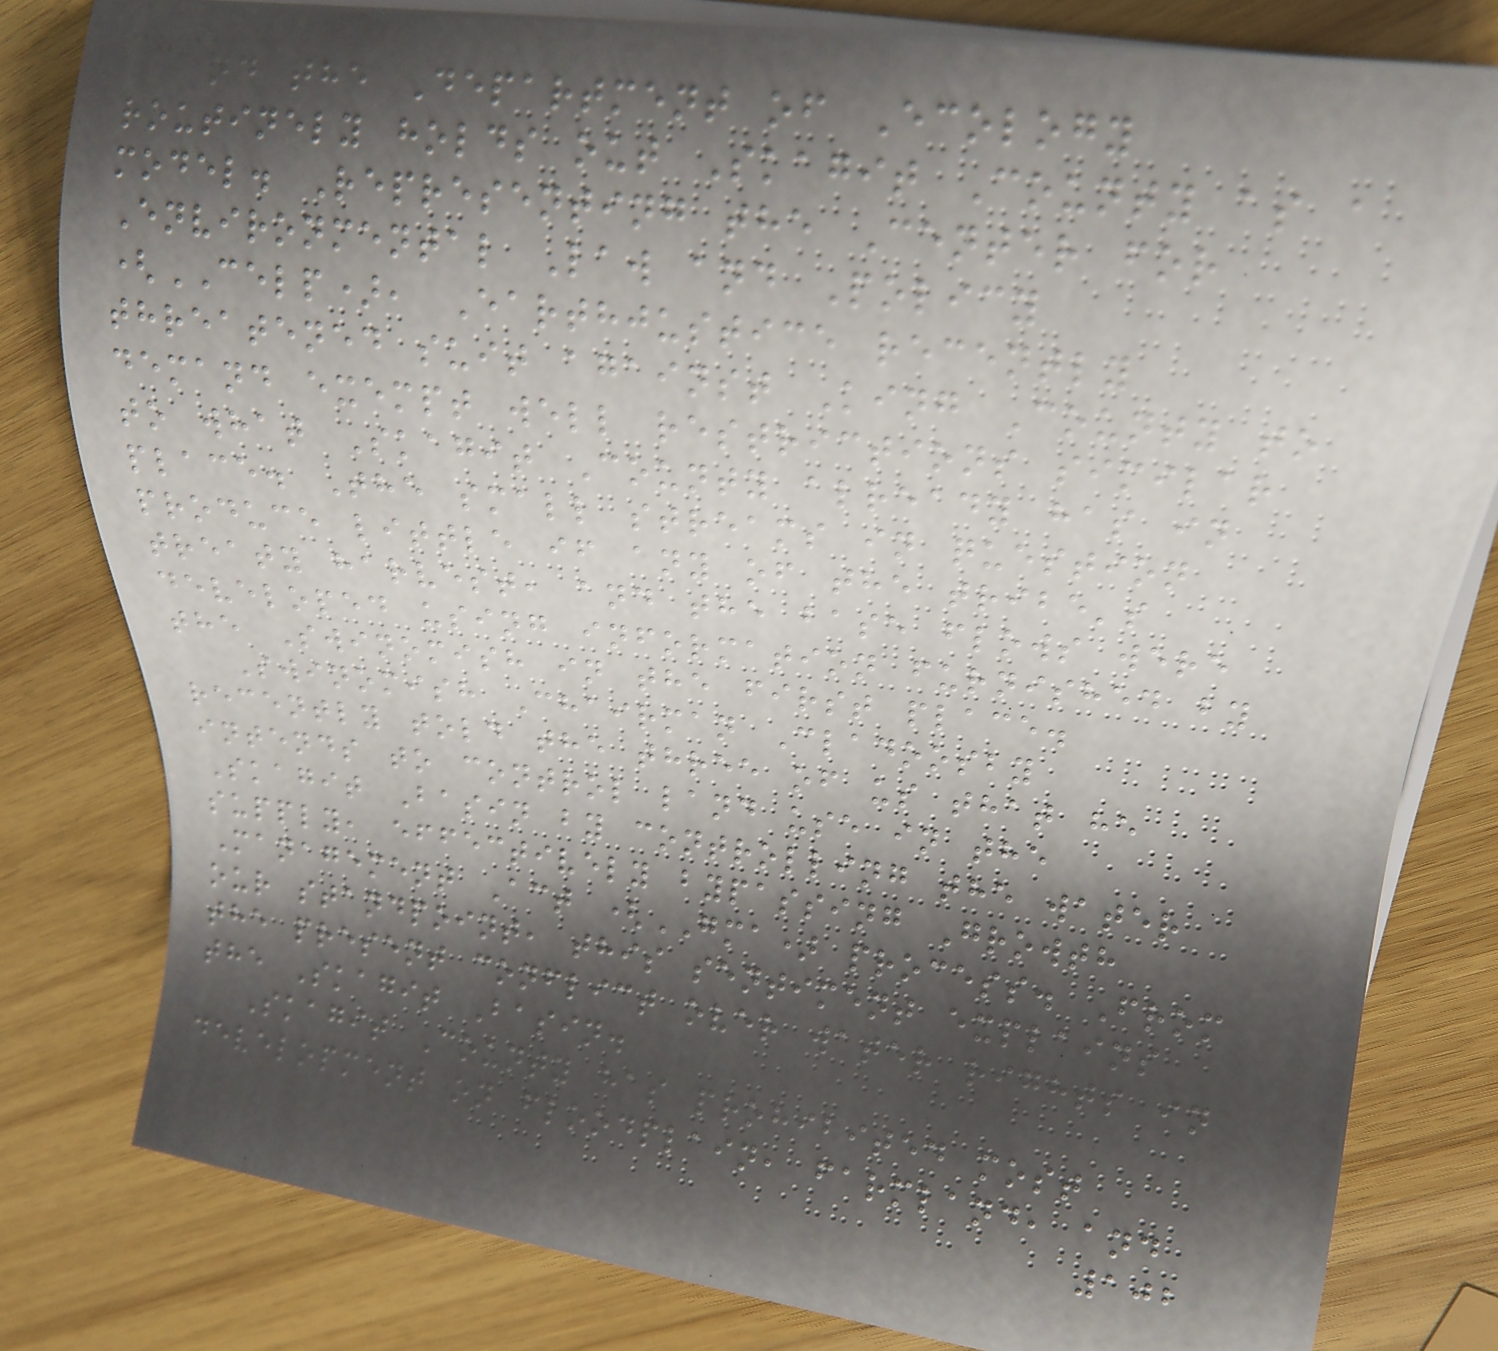and the Department of Ecology
routinely holds out Skagit County as a
model. Representing the Center for
Environmental Law and Policy
(CELP), Earthjustice recently
threatened suit against King County to
demand exempt well restrictions similar
to what Skagit County already has in
place. The small streams in question
produce little if any of the tribe's
treaty harvest, and the base flows were
developed using information furnished by
the Swinomish in the first place.
Swinomish Chairman Cladoosby
recently told the three of us that he
intends to control land use in the
Skagit Basin by controlling the water
supply, effectively bypassing Growth
Management Act (GMA) process. From
our standpoint, this sentiment explains
the present conflict over water rights in
the Skagit Basin.
Skagit County has prohibited most
development on floodplain, farmland, and
102
